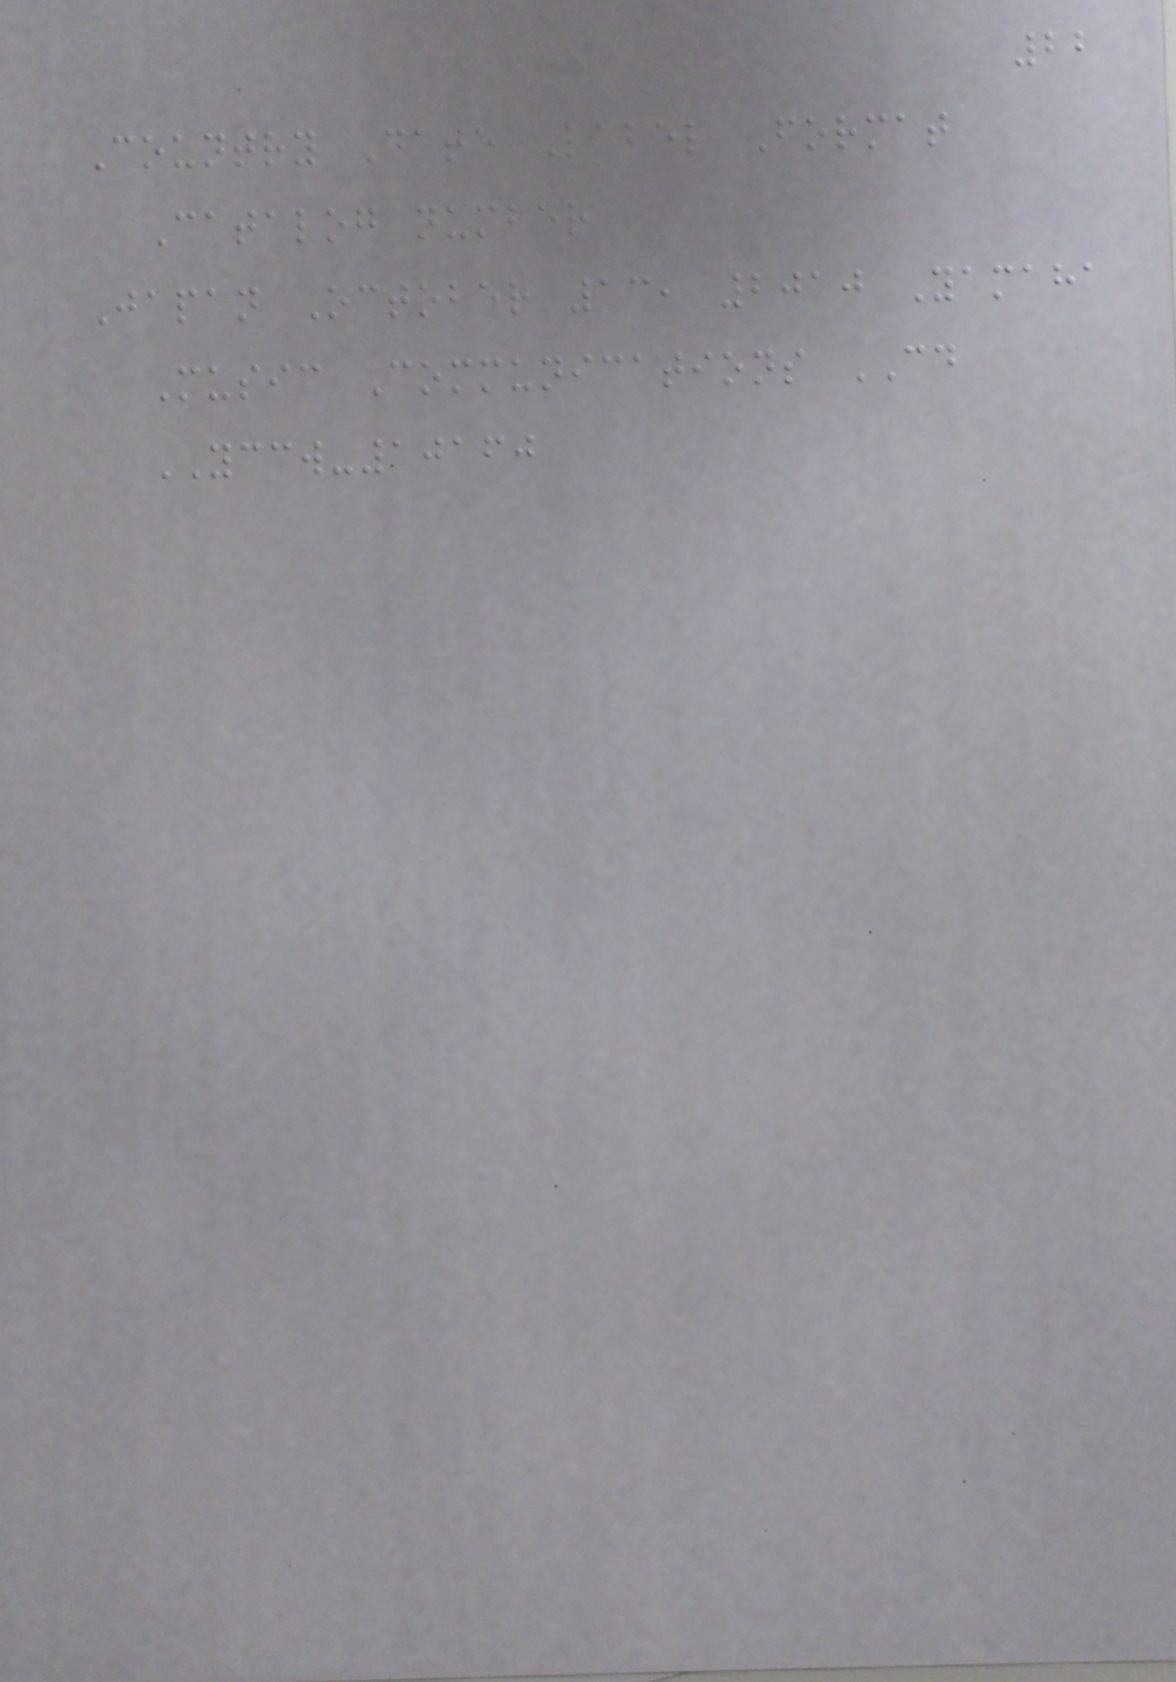22
Country Date Label Format
Catalog number
Japan October 13, 2010 Yamaha
Music Communications CD
YCCW-10160
